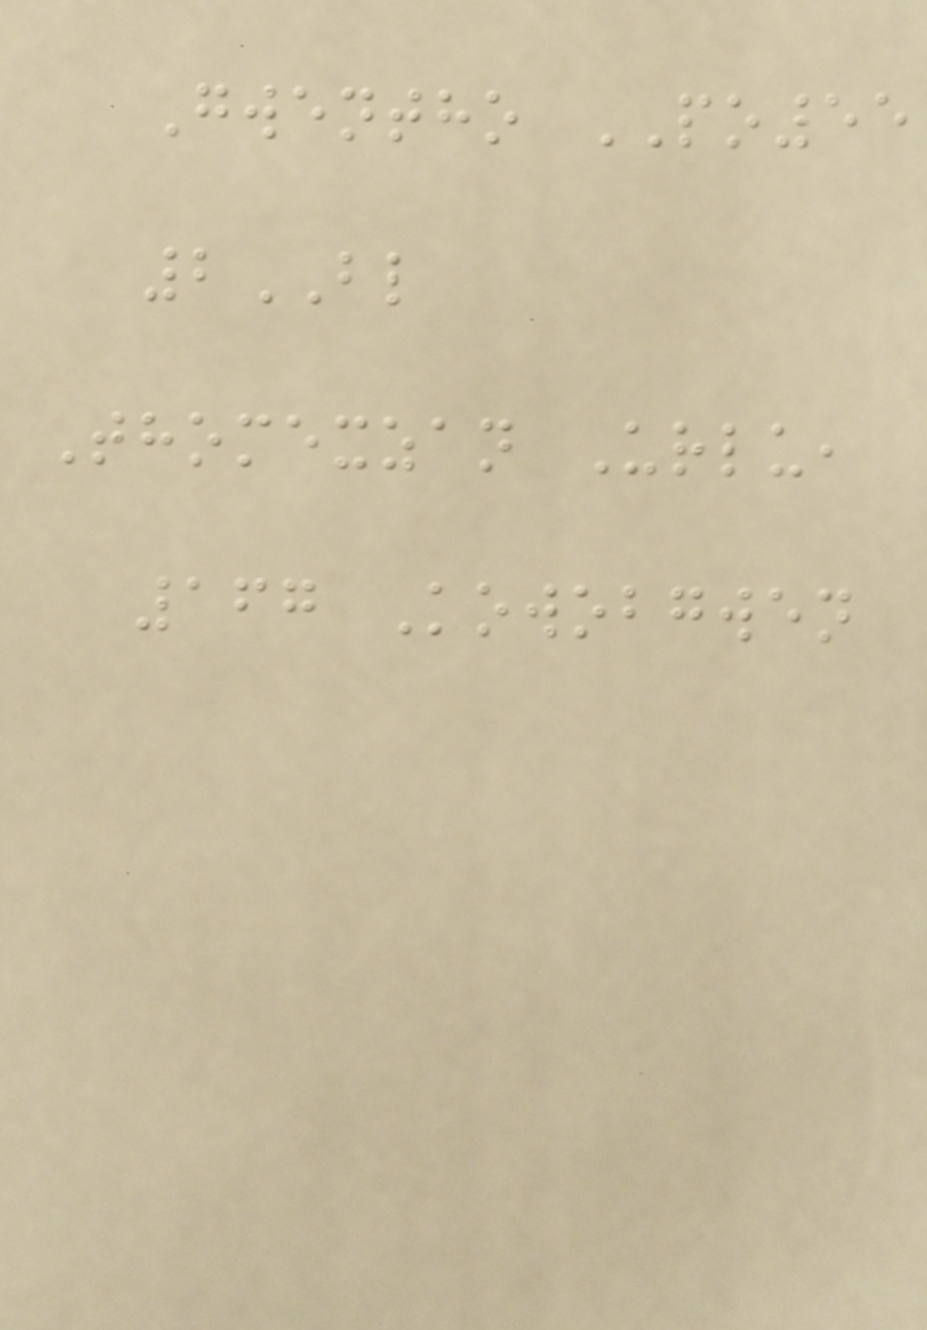Gwentho PO55
2BL
Thomexzan Urlu,
167 Kowobgwen
